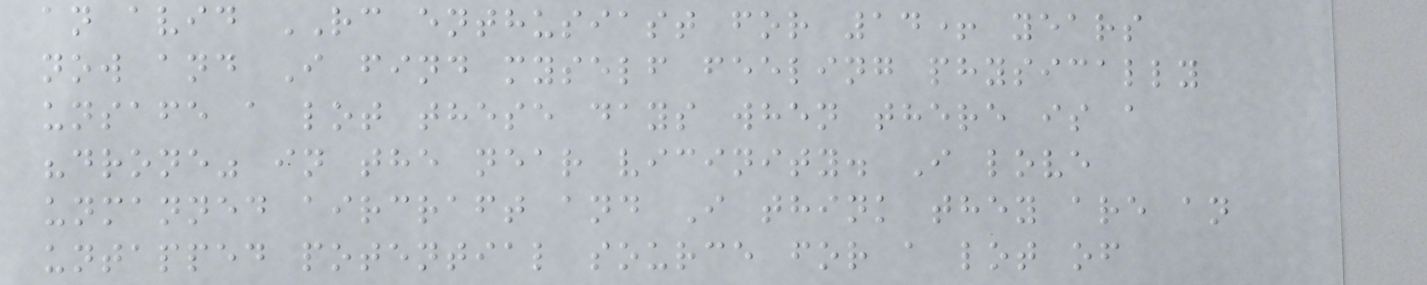an avid RC enthusiast for 14+ years
now and I find myself feeling physically
unsafe a lot these days when there is a
"drone" in the near vicinity. I love
unmanned aircraft and I think they are an
untapped potential source for a lot of
